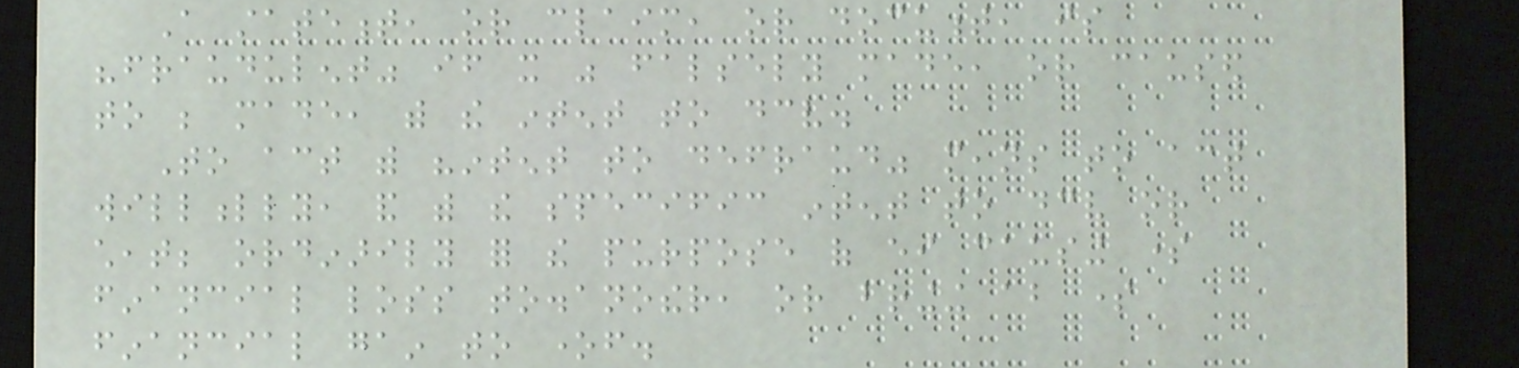A statement, or claim, or document, is
"fraudulent" if it was falsely made, or caused
to be made, with the intent to deceive.
To act with "intent to defraud" means to act
willfully, and with the specific intent to deceive or
cheat; ordinarily for the purpose of either causing some
financial loss to.another, or bringing about some
financial gain to oneself.
